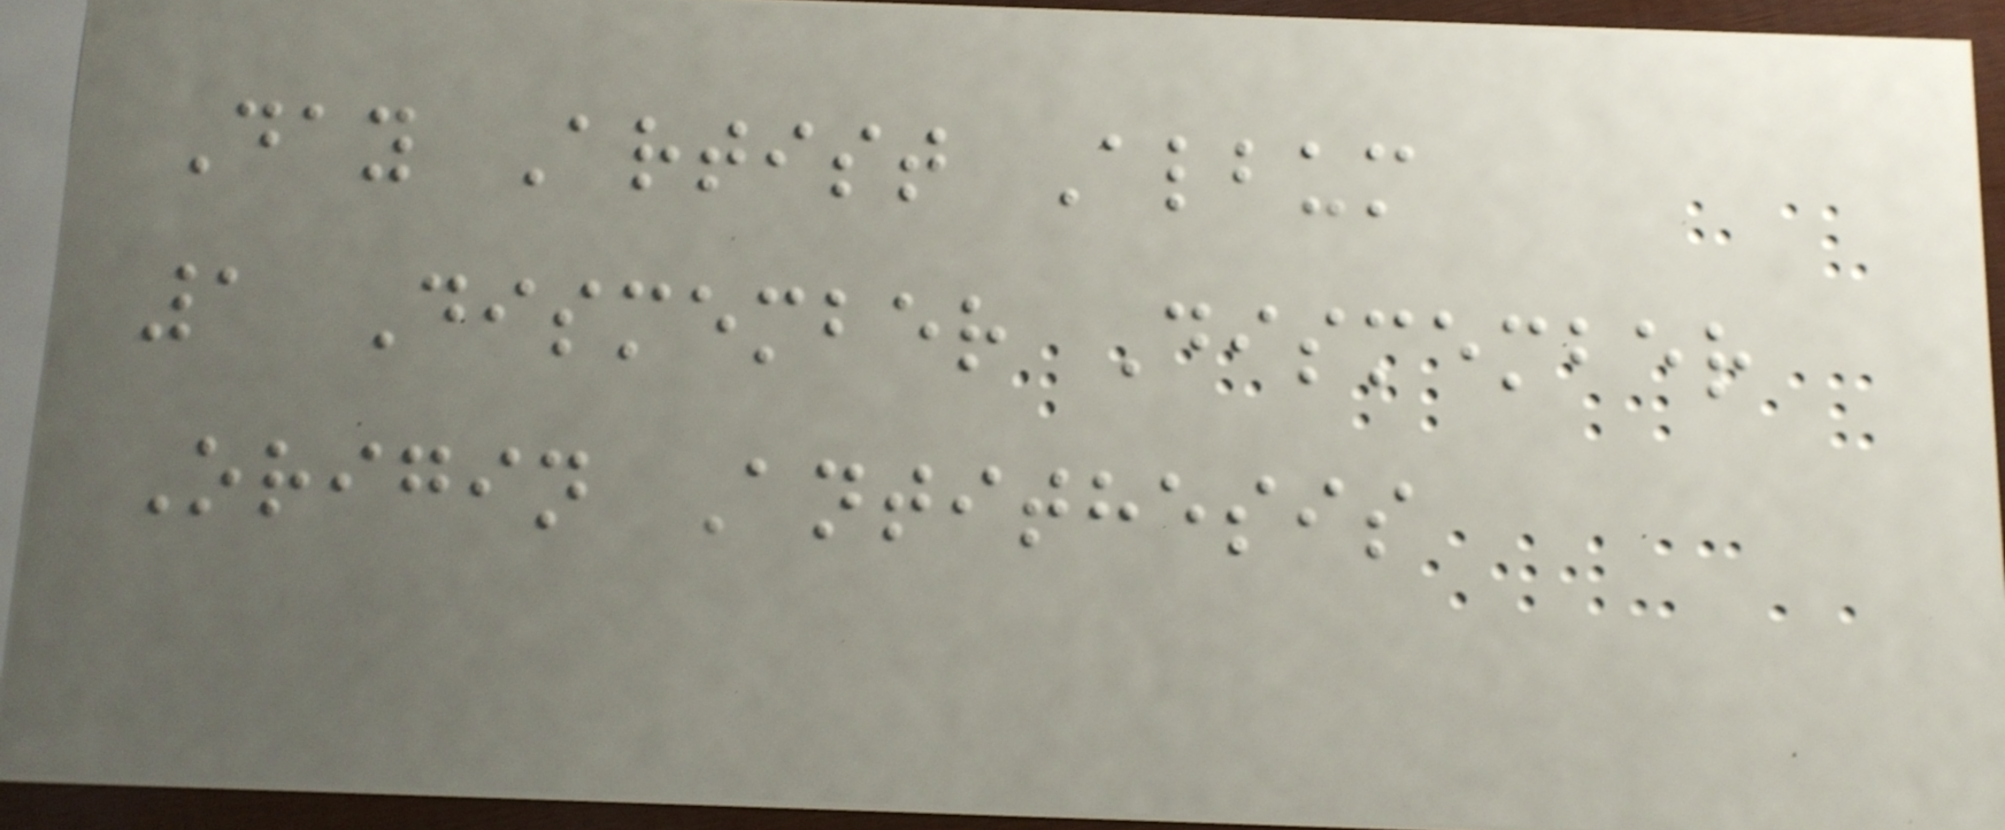Day Artist Album
1 Dismember Dismember
Origin Antithesis
